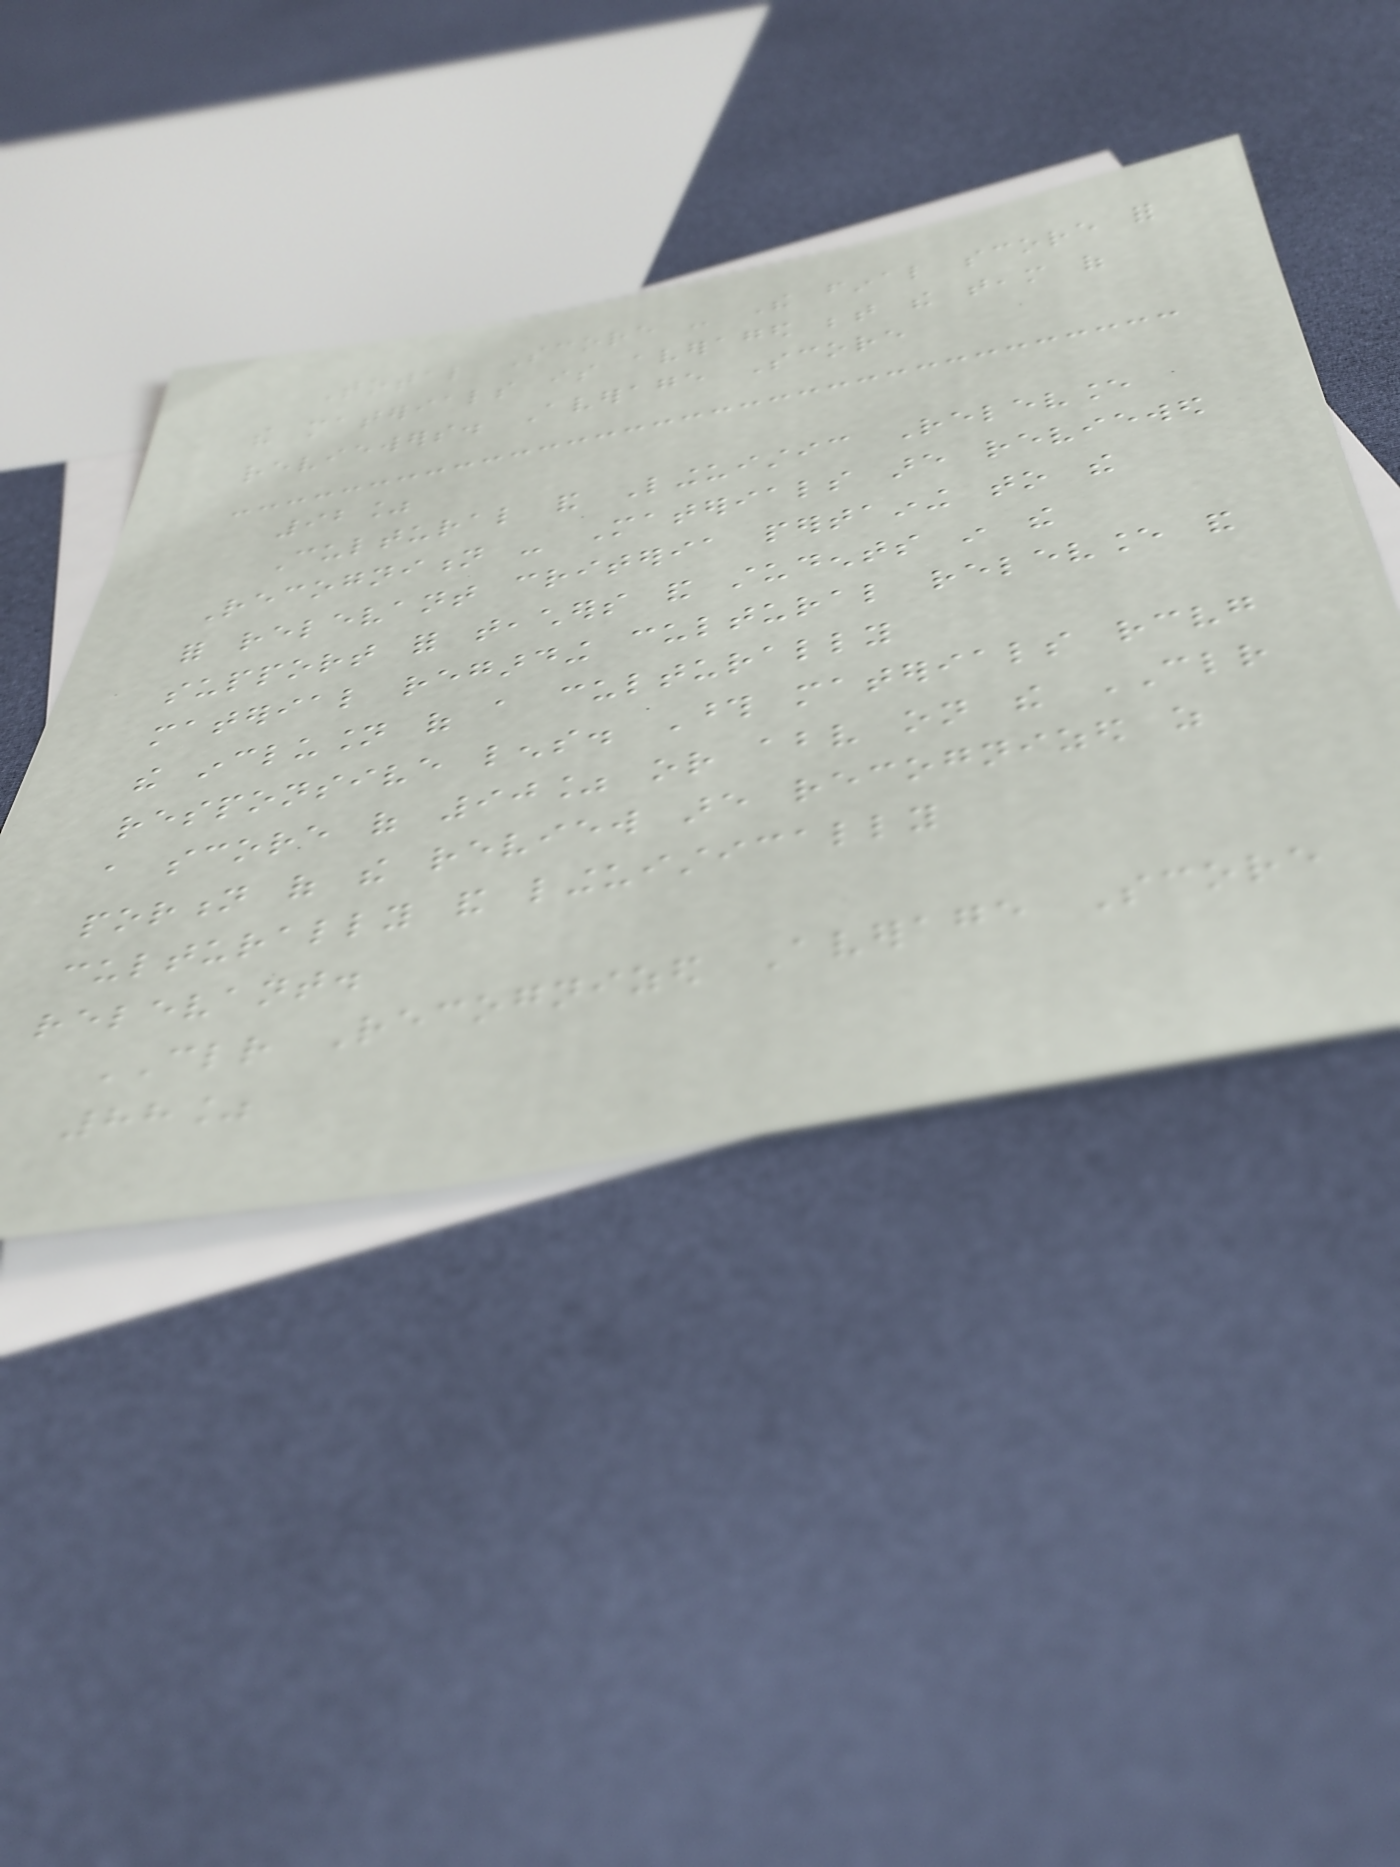Total Score - The final score for
the materials is averaged between the team of
reviewers. Average Score
92%
Cultural and Linguistic Relevance
Recognition - Materials are reviewed
for relevant criteria pertaining to the
support for teachers and students in the
material regarding cultural relevance and
the inclusion of a culturally
responsive lens. Those materials receiving
a score of 90% or above on the CLR
portion of the review are recognized as
culturally and linguistically
relevant.
CLR Recognized Average Score
88%
